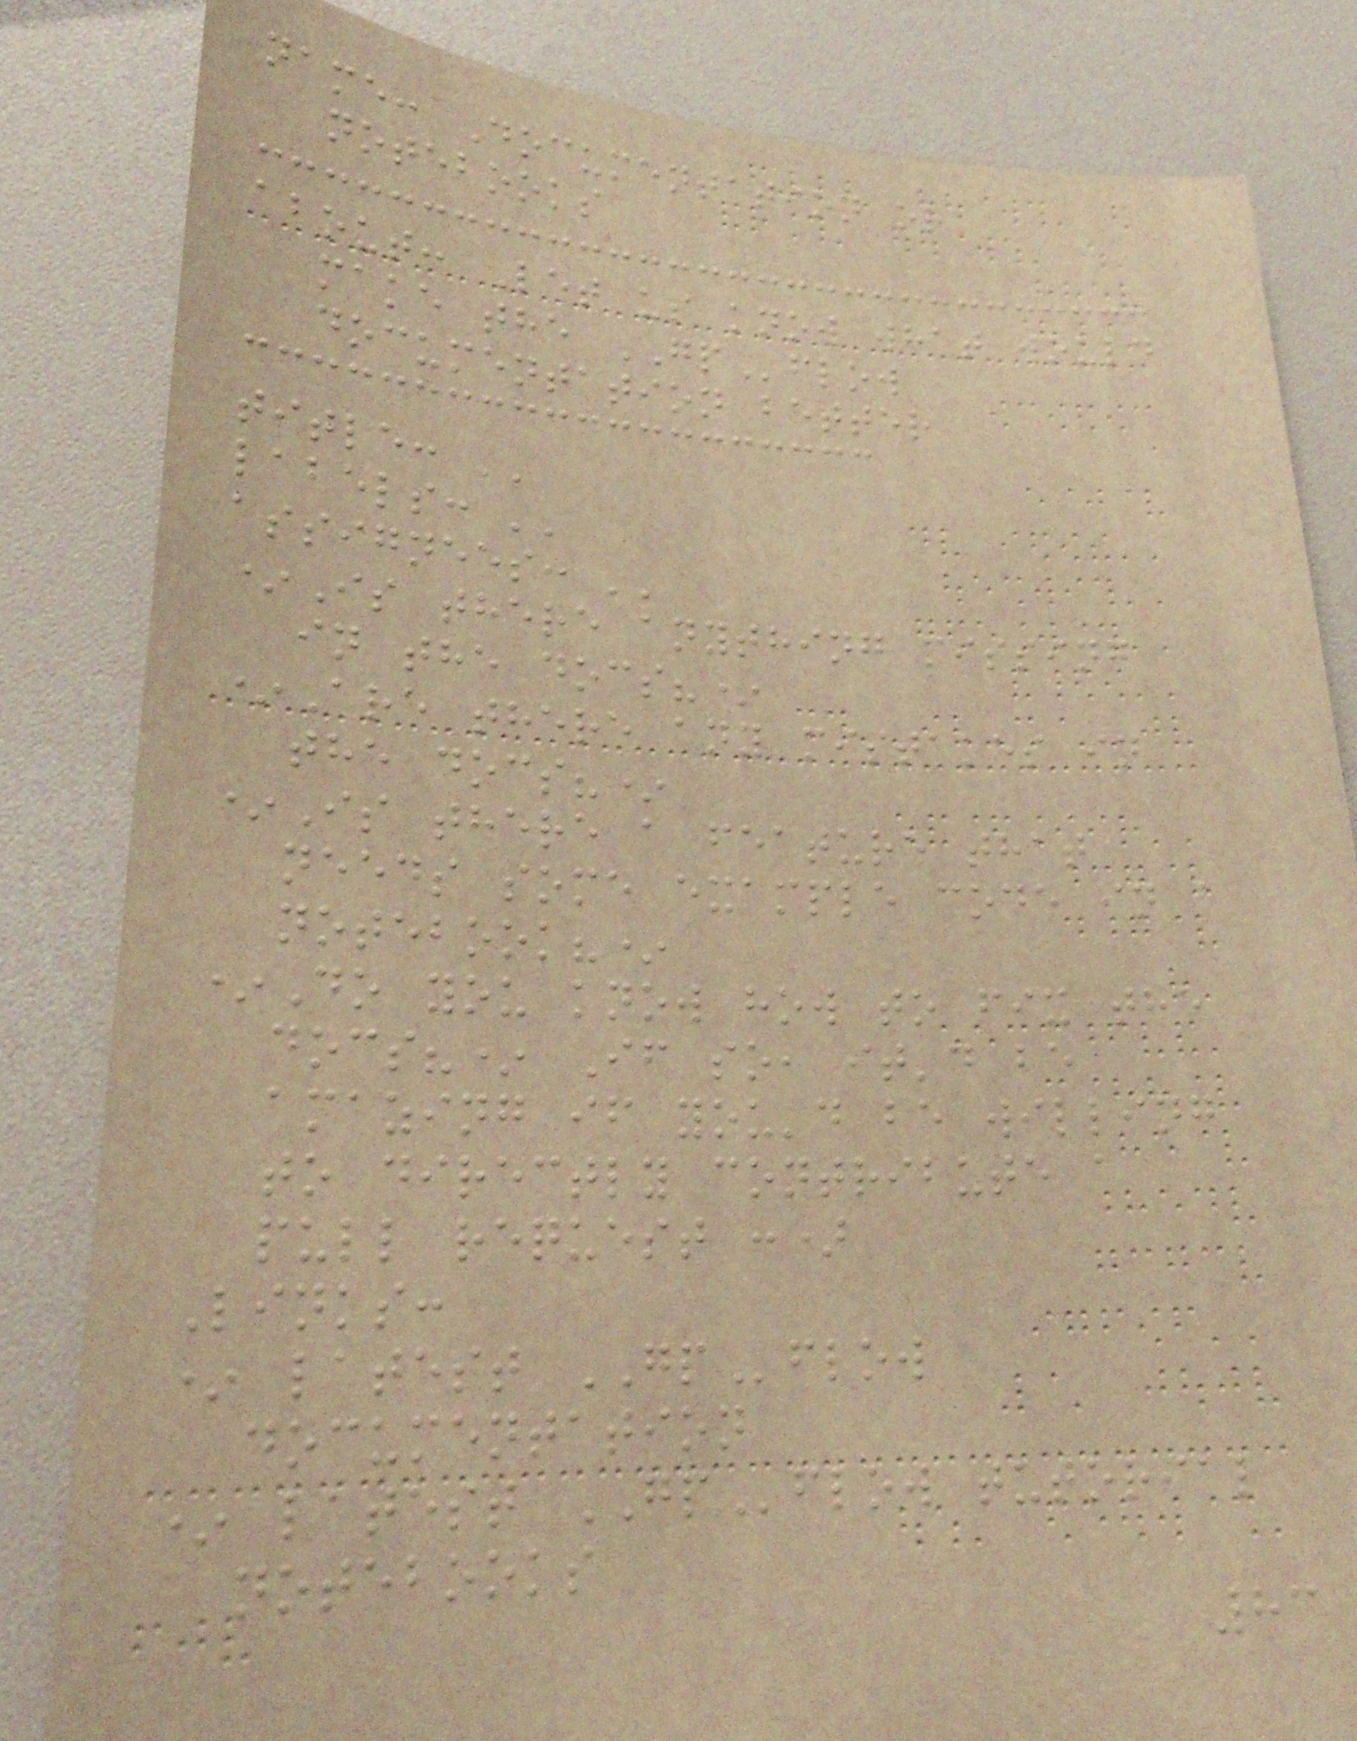name: Documentation or
notebooks
about: Let us know what would
make the GPflow
documentation better
title: ''
labels: ''
assignees: ''
*Is there anything missing
in the docs?*
*Are there any mistakes in
the docs?*
*Is there a feature that
needs some example code in a
notebook?*
*Do you know how to fix the
docs?* If so, it'd be
amazing if you'd be willing
to directly contribute a
pull request :)
Links:
* latest GPflow
documentation
* latest GPflow tutorial
notebooks
83
